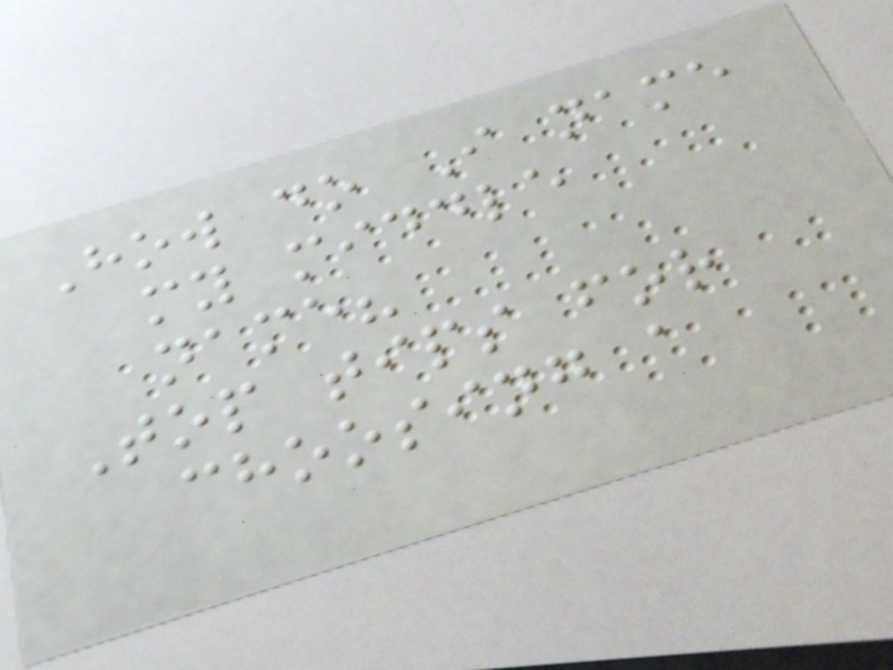How do I name
my middle
name?
Top tips for
choosing a
